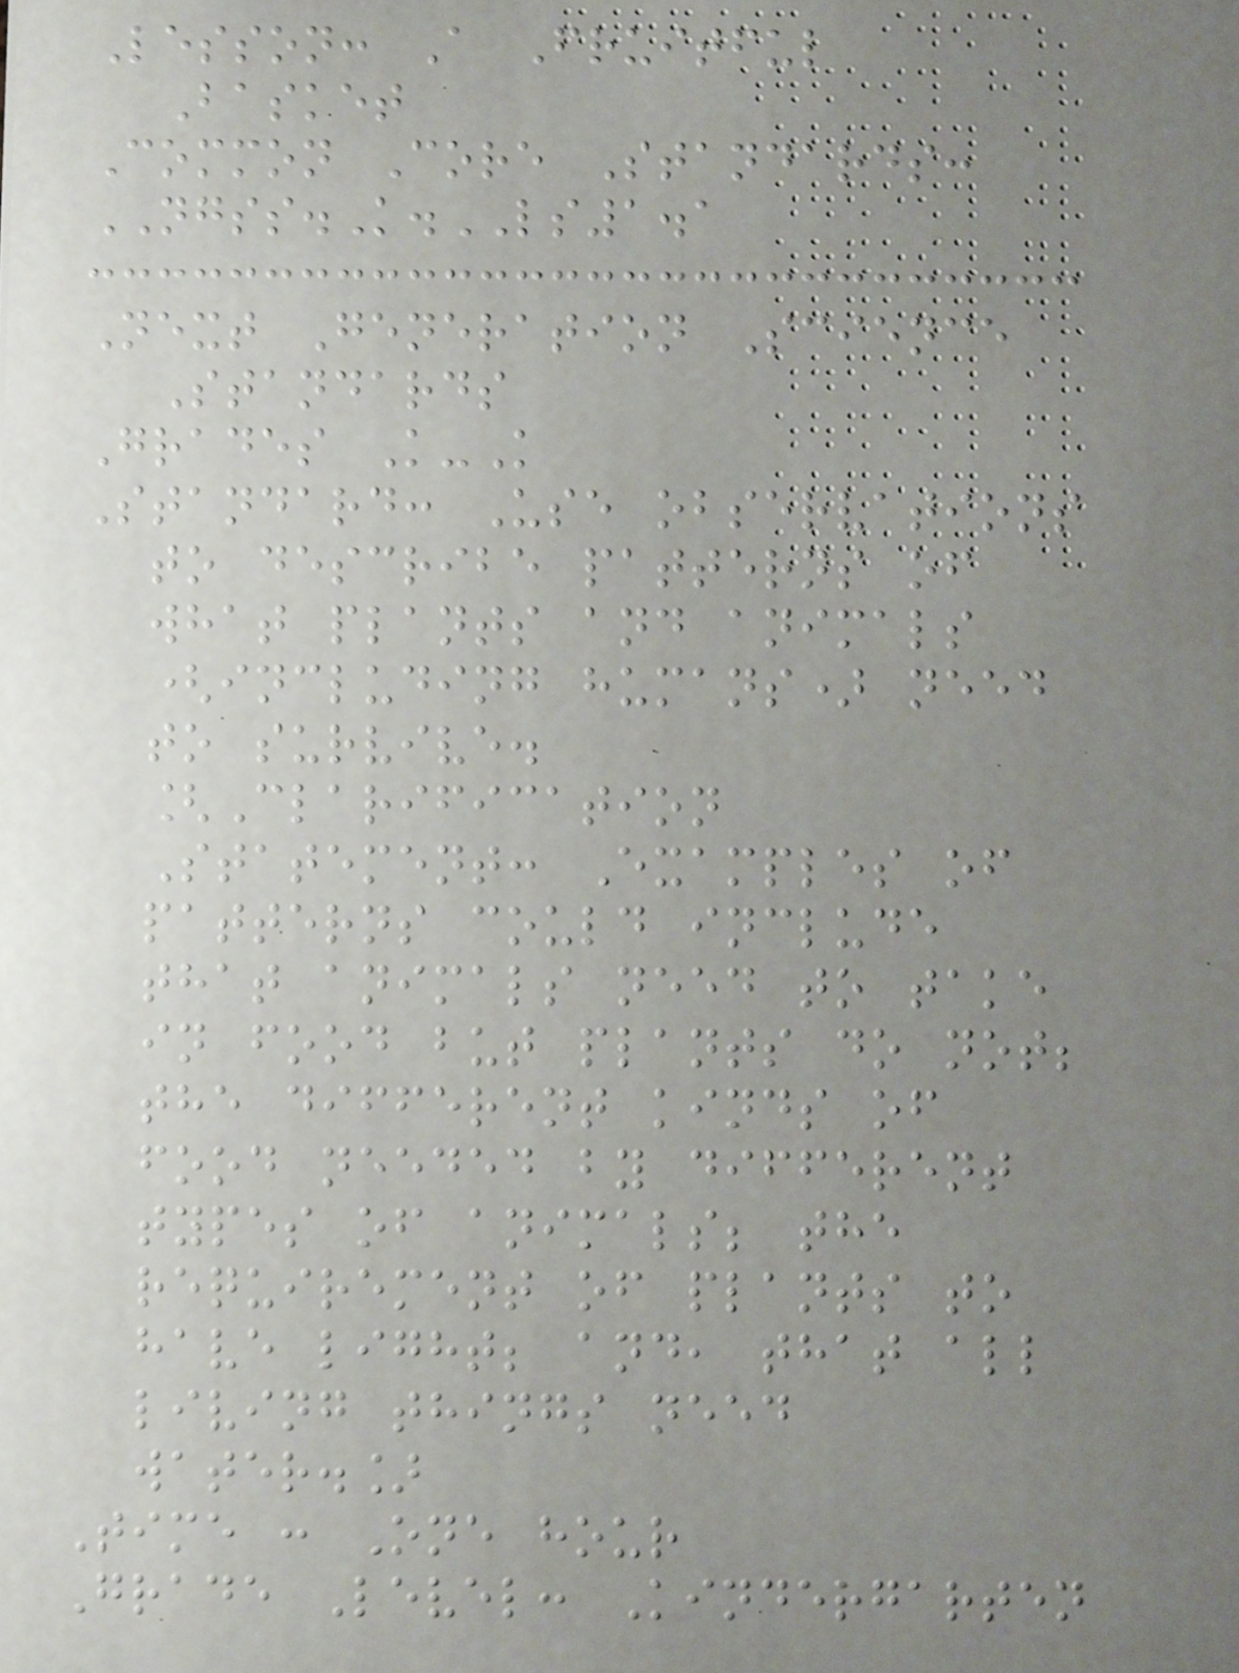Lesson: A Fruitful
Basket
Common Core Standards:
NGSS.K.LS1.1
Next Generation Science
Standards
Grades K-K
Standard: Use observations
to describe patterns of
what plants and animals
(including humans) need
to survive.
[Clarification
Statement: Examples of
patterns could include
that animals need to take
in food but plants do not;
the different kinds of
food needed by different
types of animals; the
requirement of plants to
have light; and, that all
living things need
water.]
Time : One hour
Grade Level: Kindergarten
